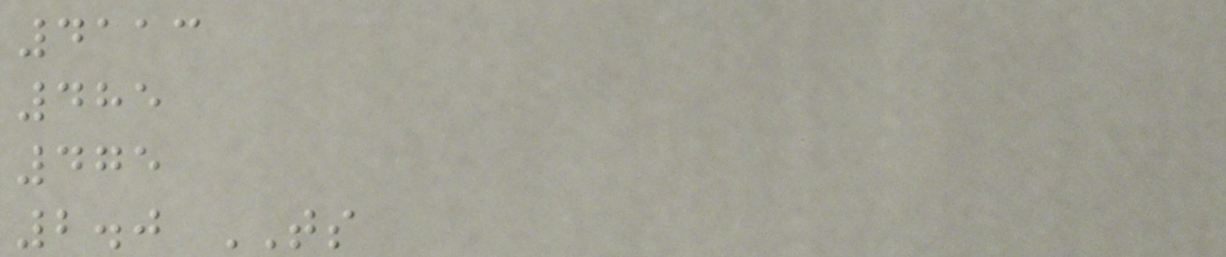4113
485
475
2.0 TS
